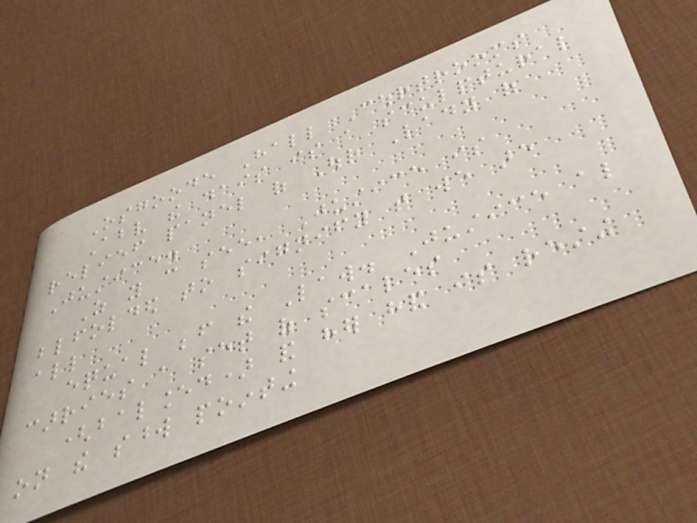Osgoode Hall Courtrooms
Above the dais is a sculptural
relief panel of Our Lady of
Justice.
As you can see, Justice is
blindfolded to signify that we are
all
equal before the Law. Justice also
carries a set of scales
(balanced) and her hand is resting
on the sword pointing
